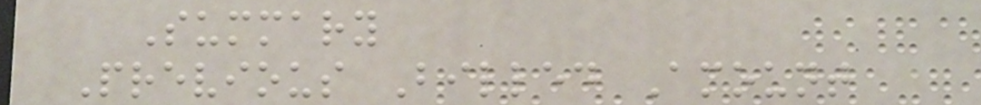Summary
Previous Billed Amount
